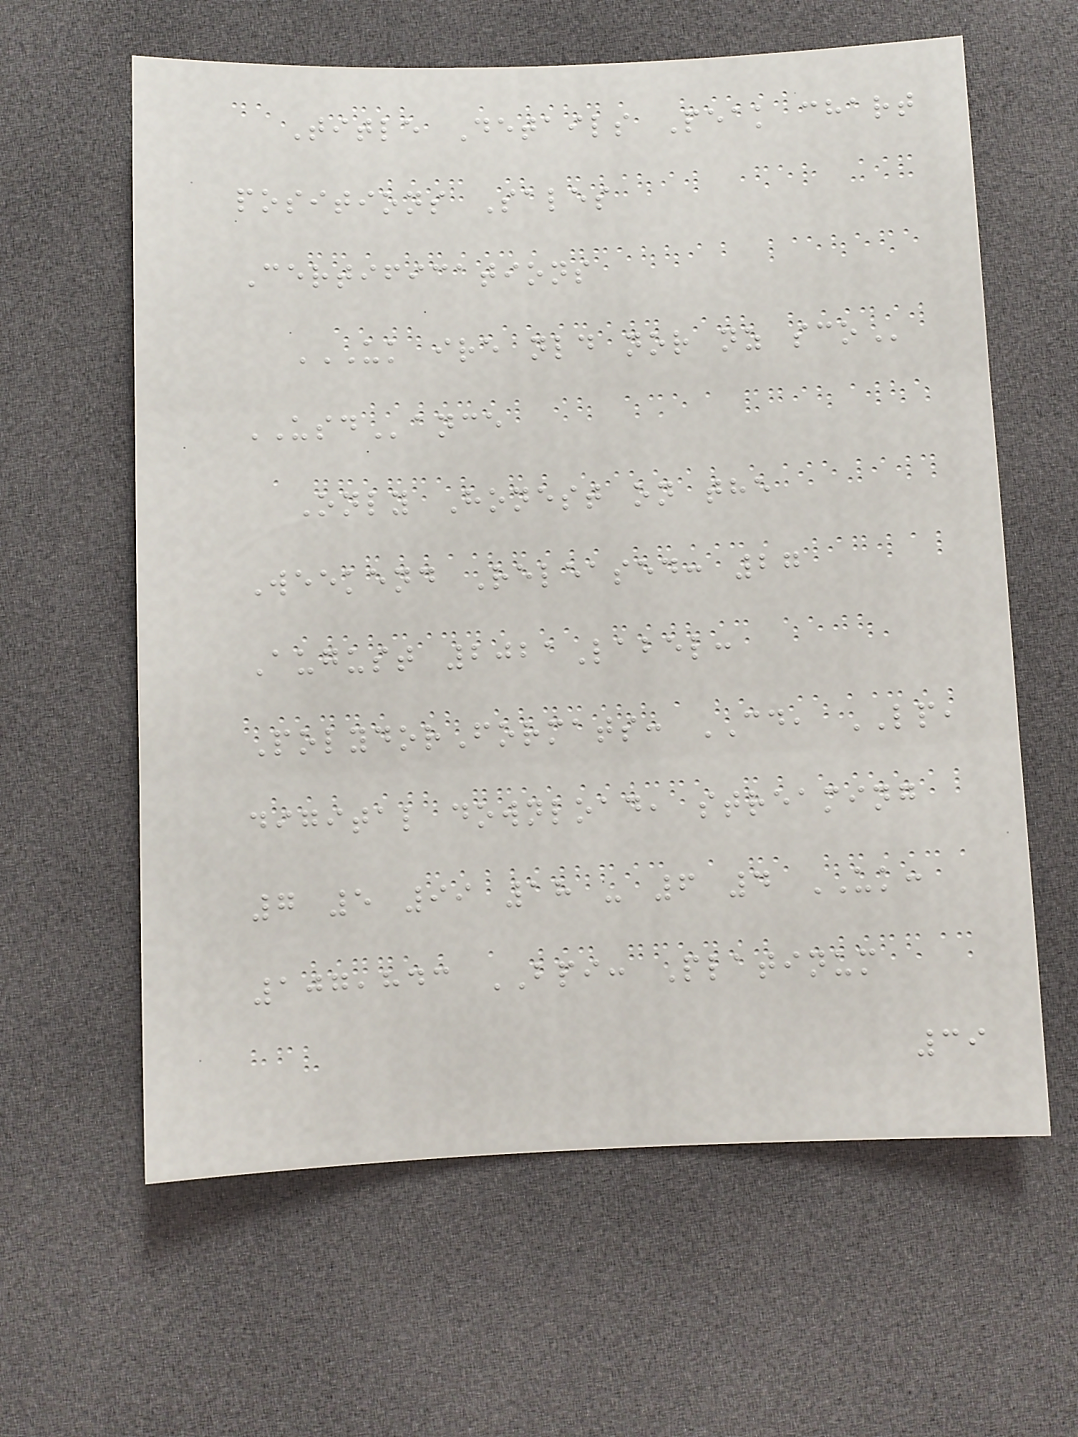Title Details Peak chart
positions Sales
Certifications
UK IRE NLD NOR NZ SCO
USDance
Only Honest on the
Weekend Released: 27
August 2021Label:
PolydorFormats: CD, LP,
digital download, streaming
7 5 99 18 - 6 4 UK:
107,843 BPI: Platinum
39
